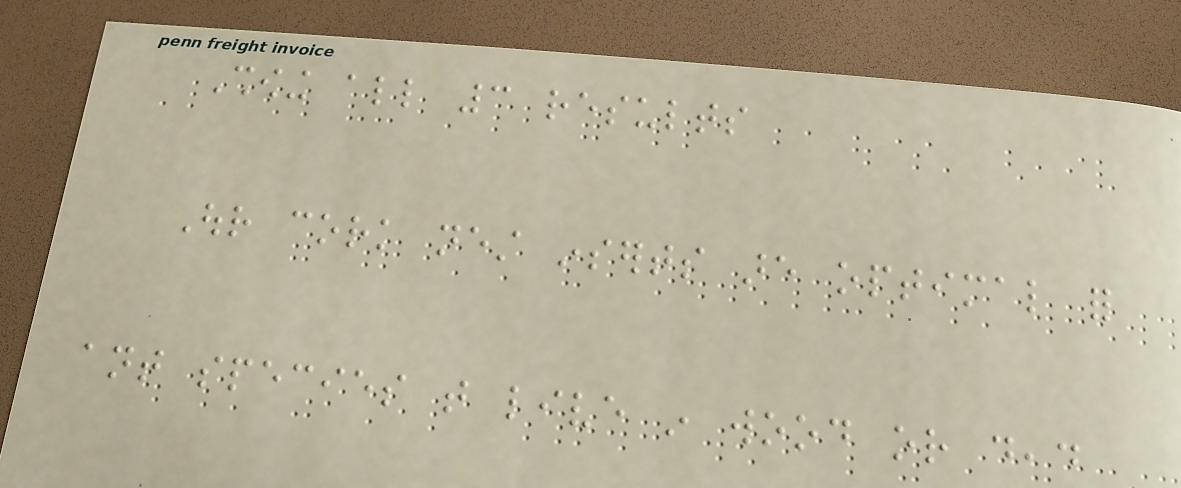Showing all 3 results
Our cork nest inserts are optimal for
ant species that live in wood or dead
